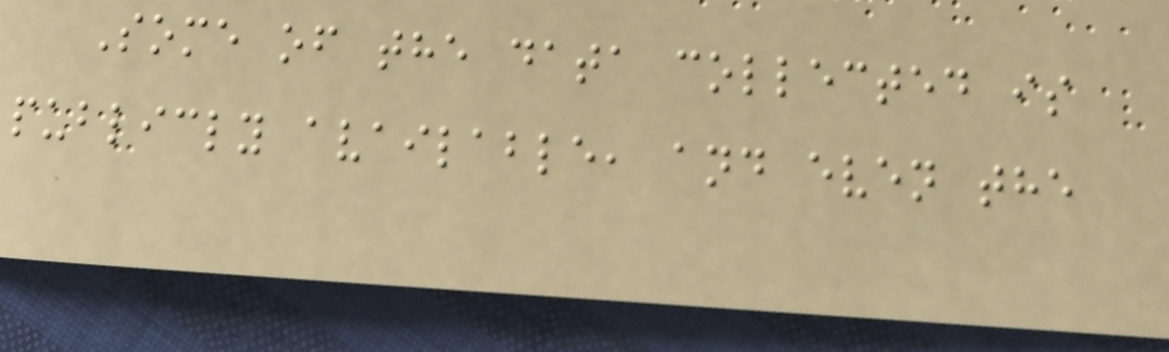Some of the data collected is
publicly available, and even the
